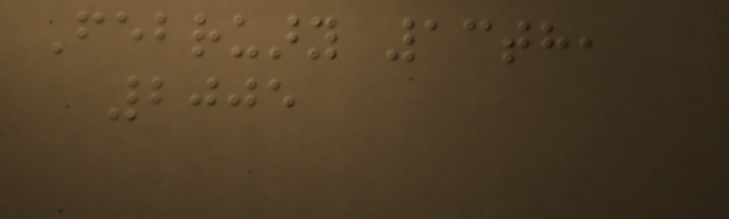February 13th,
2005
